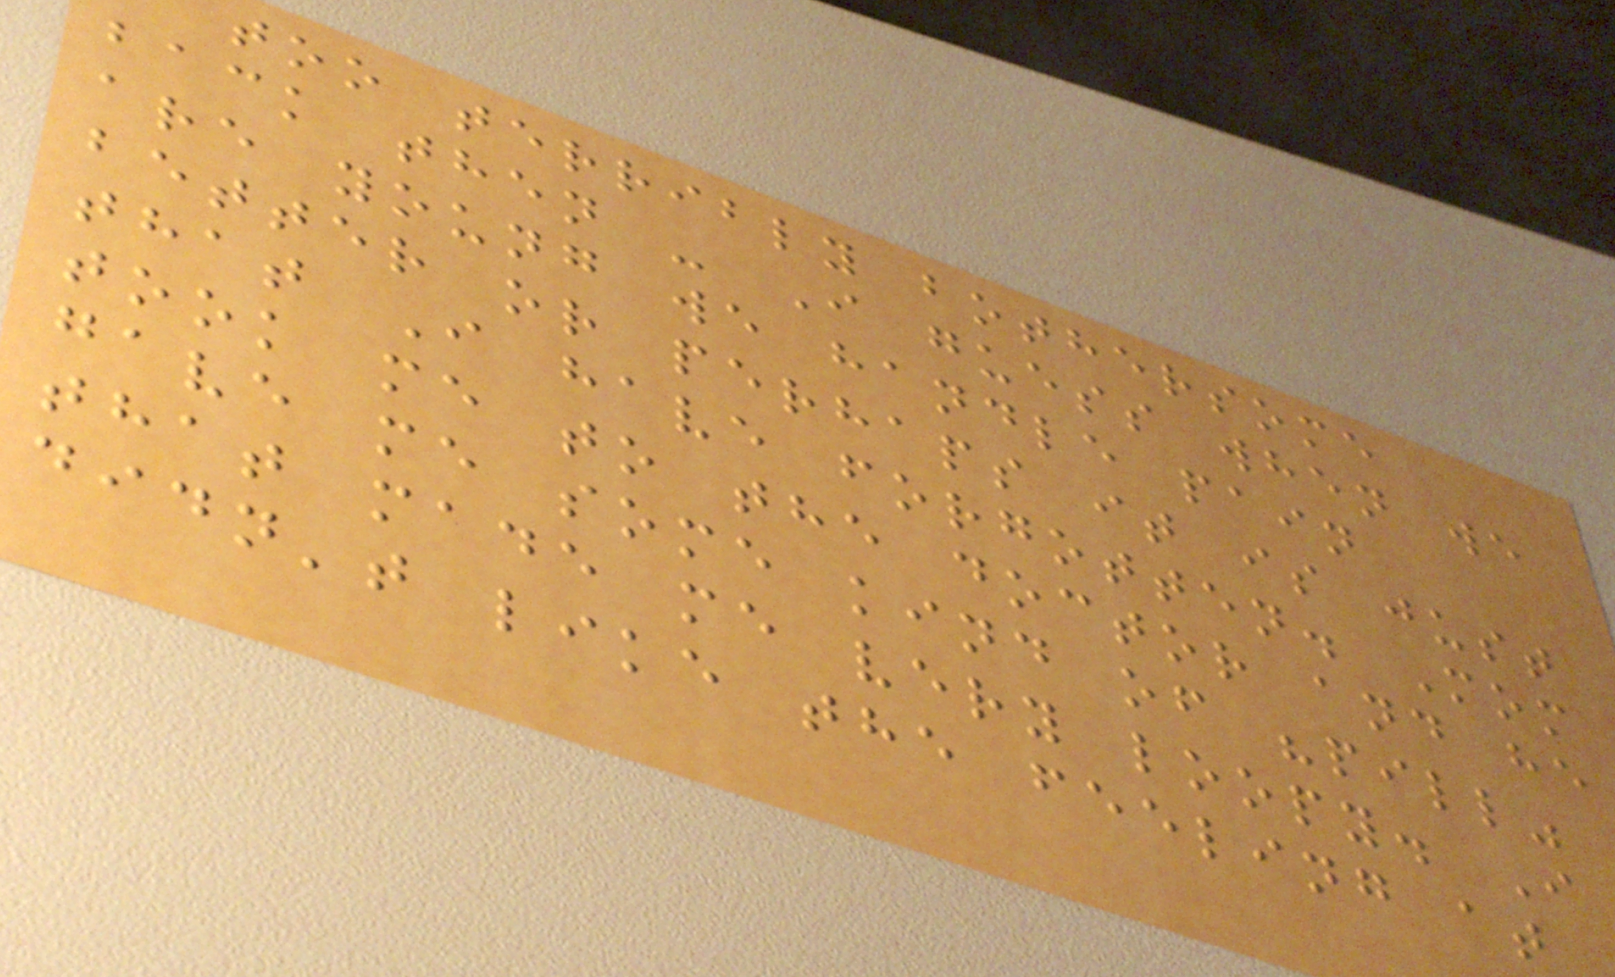too terribly bothersome
back then - I guess when we
are young we handle pain
better or perhaps it is just
that I have forgotten. Mom
took me to the doctor and he
gave me some kind of "pill"
that made me very loopy. I
didn't like the feeling at
